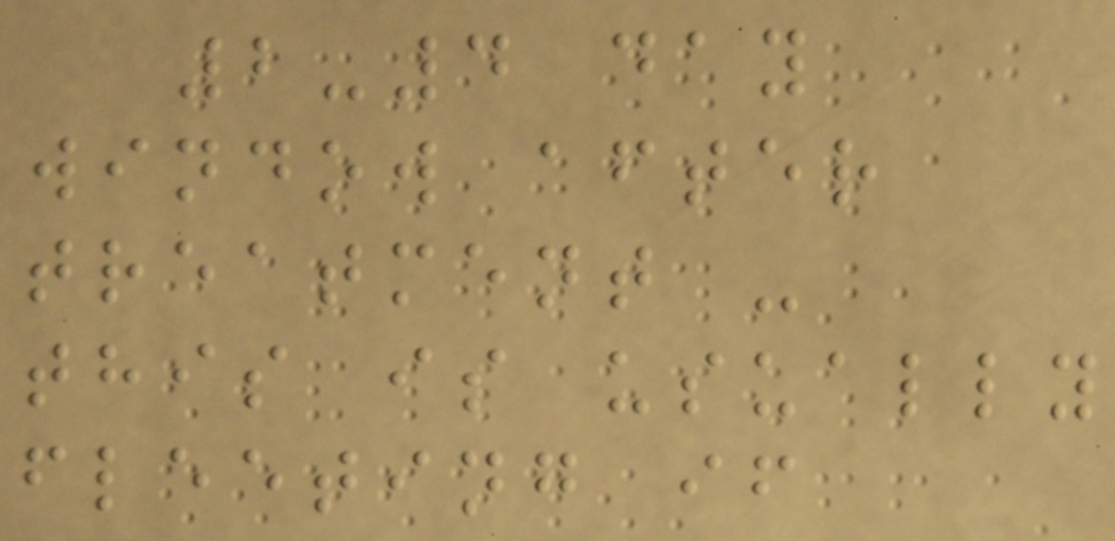2-4 day
window after
treatment -
this is usually
fleeting if
